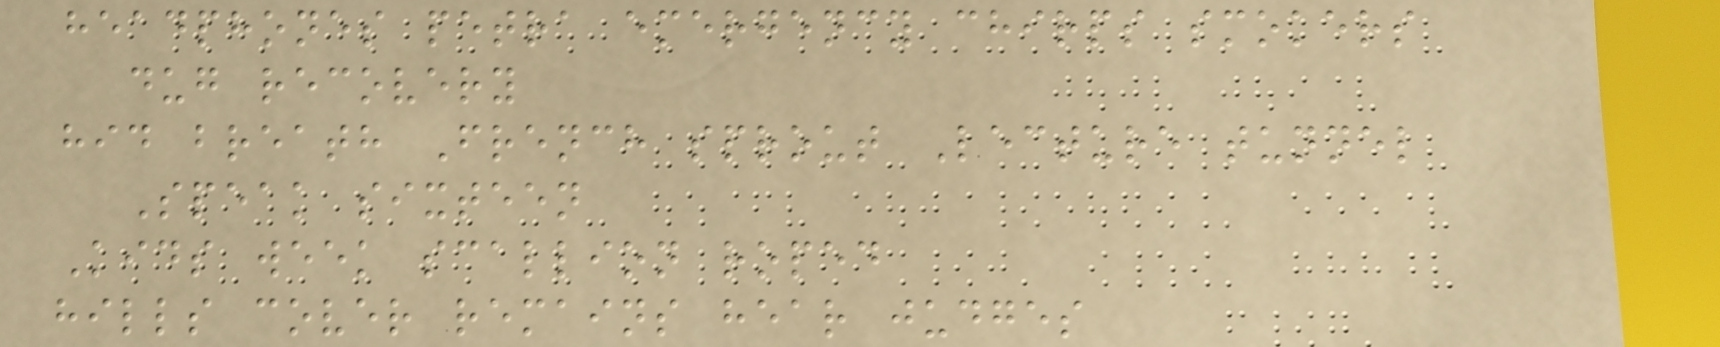headphones petra emergency chirps smokers
dug recovery
hid breath French sprout Lecture tunnel
Speak sixteen
Kids week scallion roped
hills cover remains hear judges
